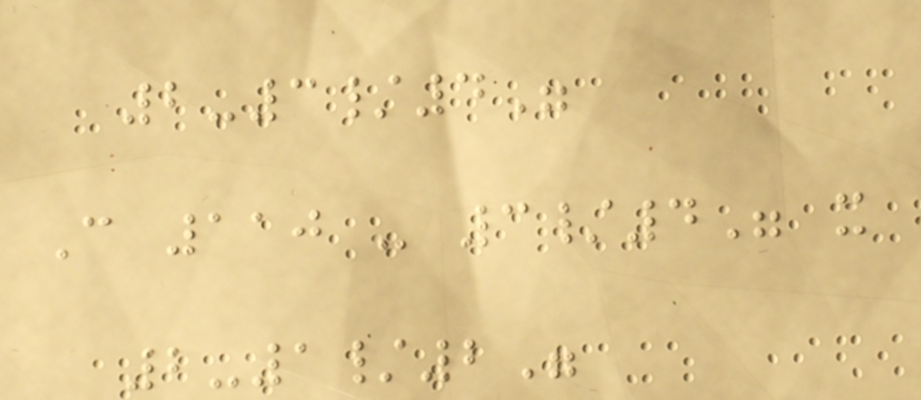2-3/4"
C 110 - 3/4" x
2-1/2"
